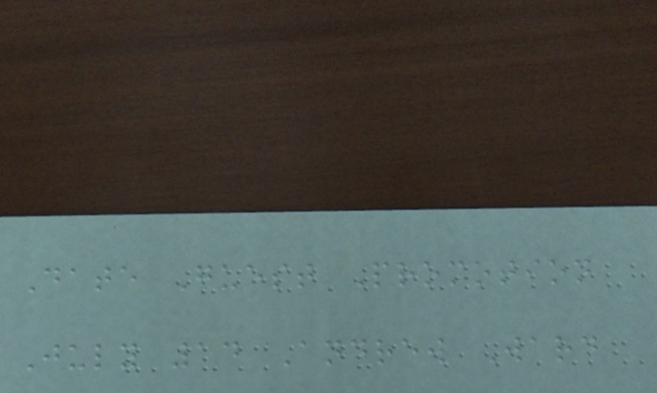Date Guest Promotion
July 14 Andrew Ward
